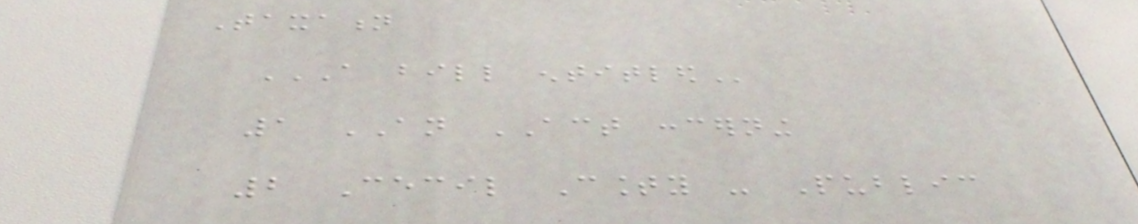Taxation
A BILL ENTITLED
1 AN ACT concerning
2 Cecil County - Public
